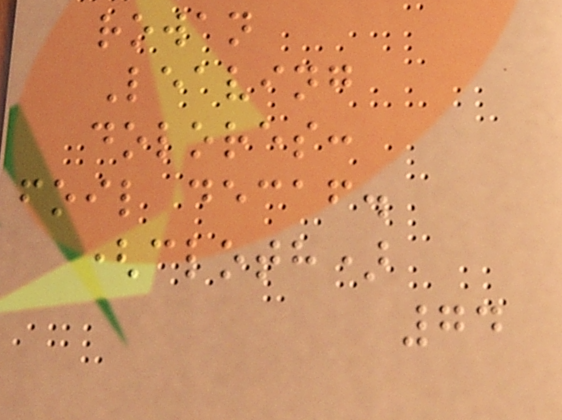rowan
Leaving
dolores:
foil decaf.
(cloth)
74
